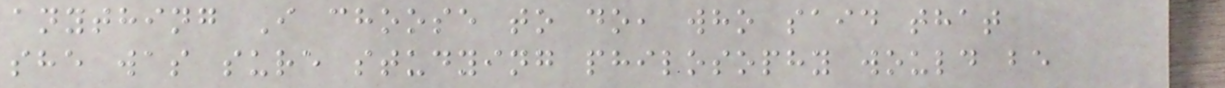anything I choose to do, who said that
she was sure studying philosophy would be
